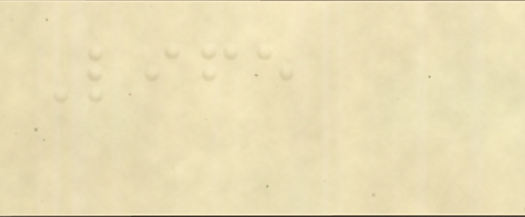Life
